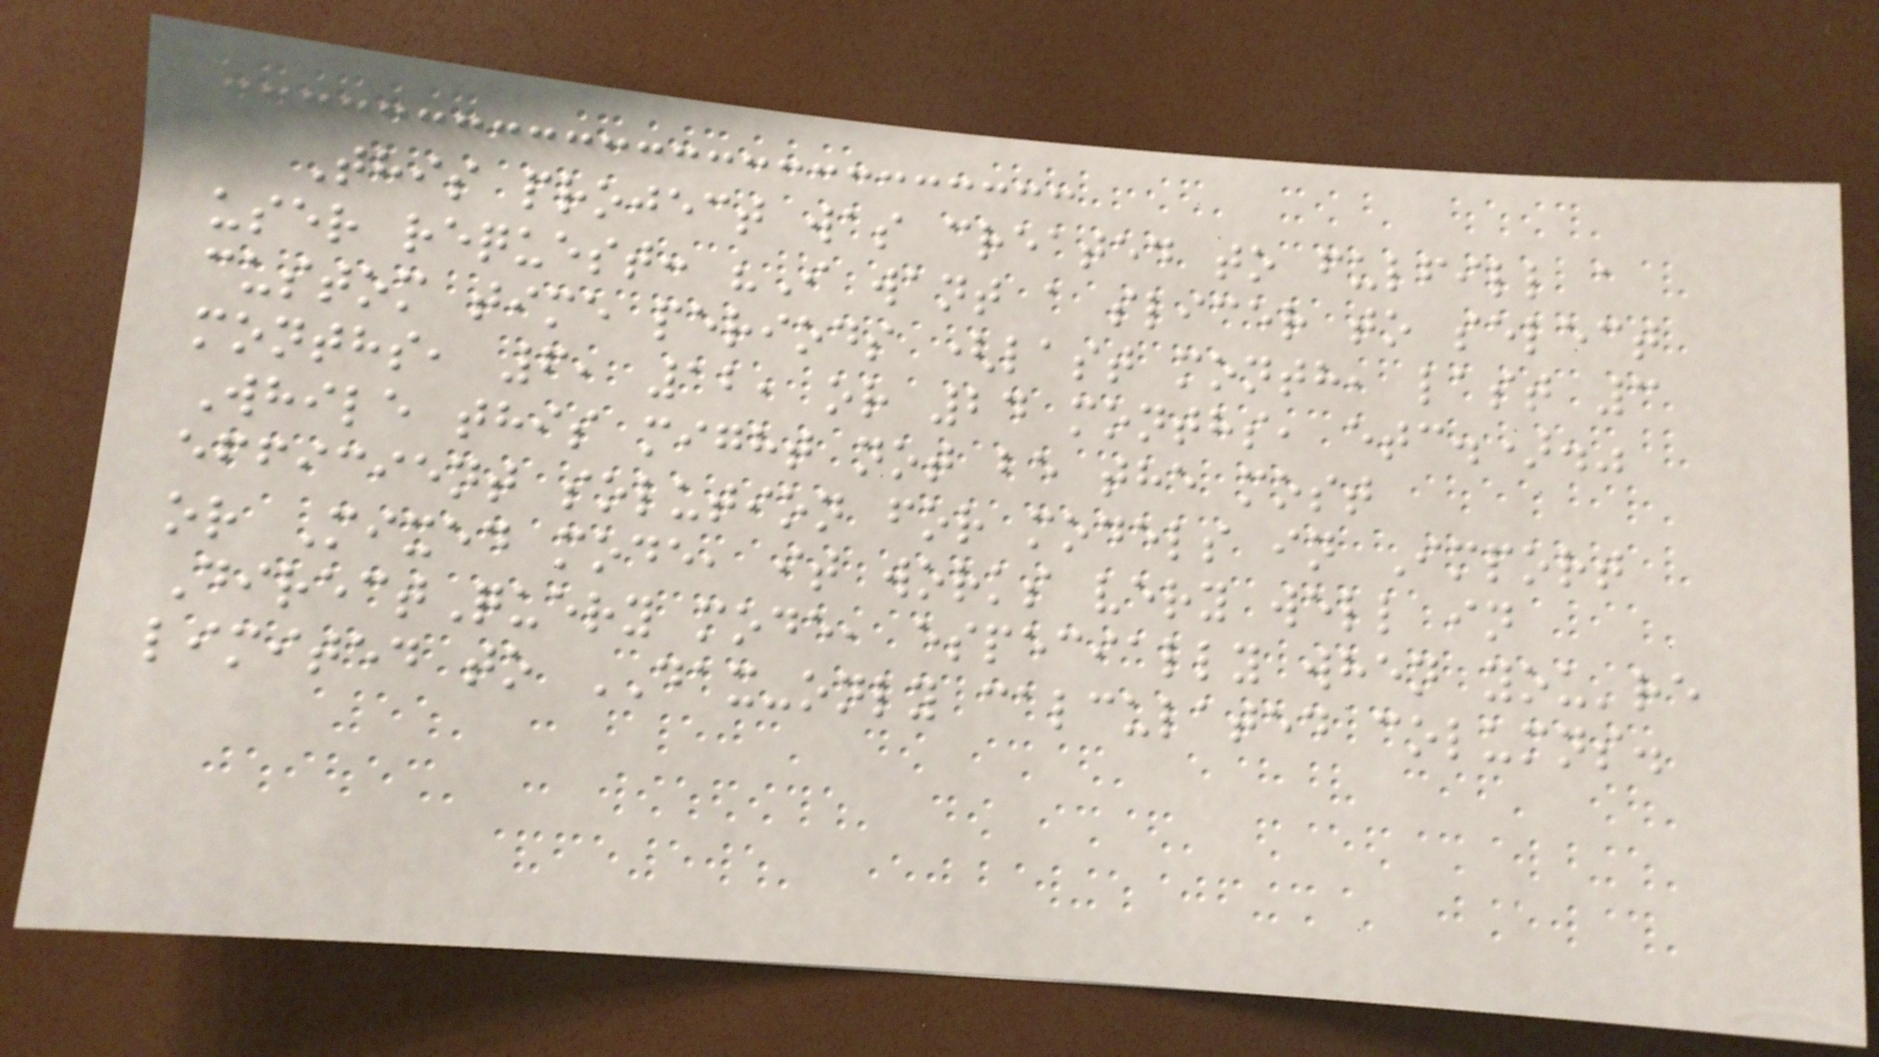This project was created to fulfill a
user request: "I want a slicer to select
custom time periods (last month, last 3
months, 6, 12, or 24 months, etc.)."
While this might not be the most
efficient solution for models in Import
or Mixed mode, it works very well in
DirectQuery mode, especially when you're
limited to DAX-only calculated columns.
